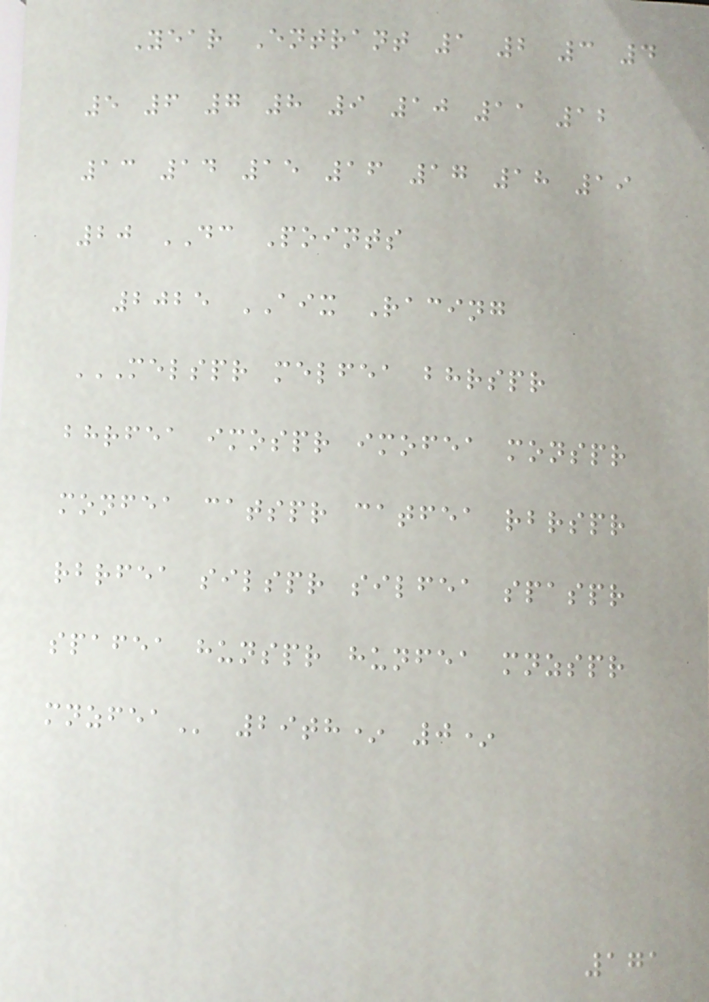Year Entrant 1 2 3 4
5 6 7 8 9 10 11 12
13 14 15 16 17 18 19
20 DC Points
2025 AIX Racing
MELSPR MELFEA BHRSPR
BHRFEA IMOSPR IMOFEA MONSPR
MONFEA CATSPR CATFEA RBRSPR
RBRFEA SILSPR SILFEA SPASPR
SPAFEA HUNSPR HUNFEA MNZSPR
MNZFEA 29th* 0*
171
